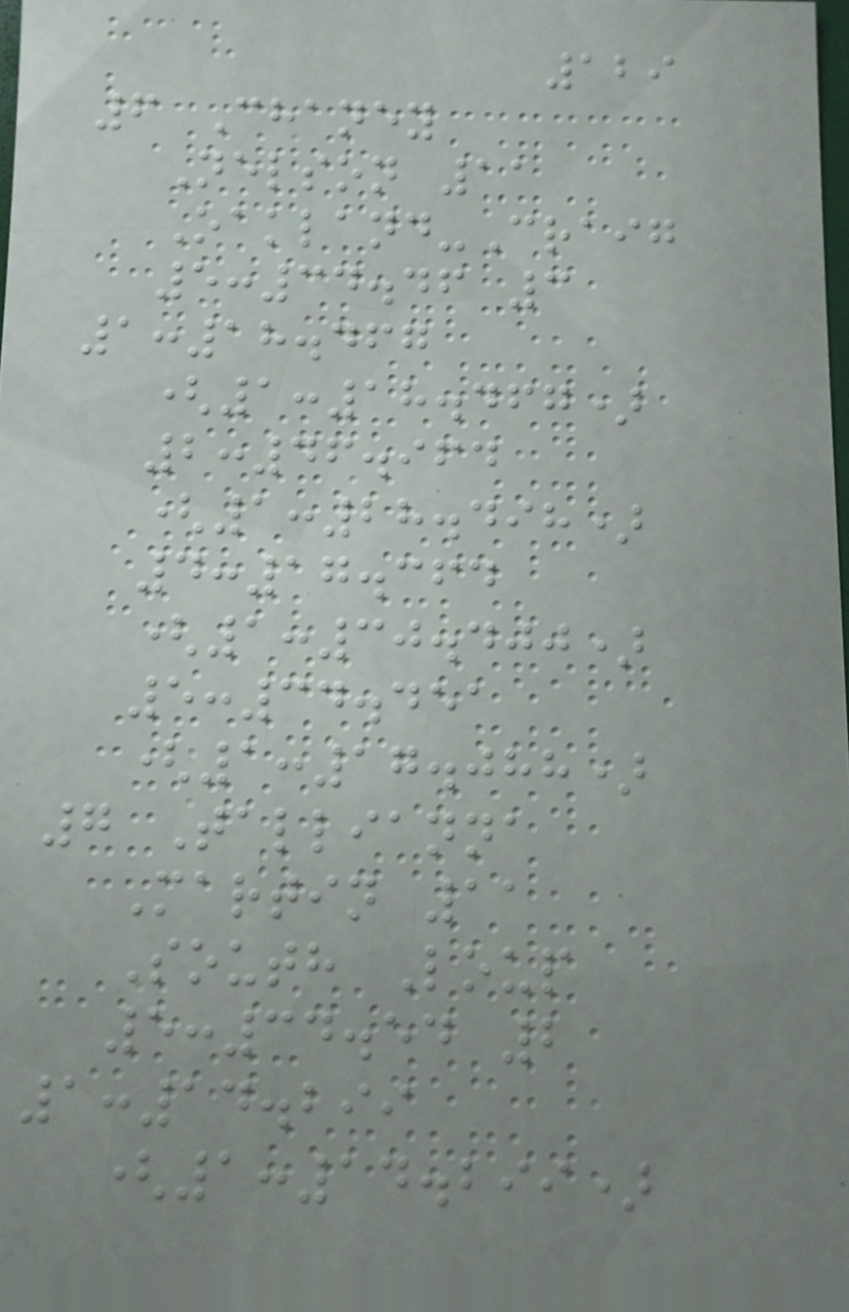129
6 Chaney
Nelson 11
Oakland-Craig
5:34.46 3
1:18.467
(1:18.467)
2:46.964
(1:28.498)
4:17.364
(1:30.400)
5:34.451
(1:17.088)
7 Tallianna
Martin 11
South Loup
5:34.54 2
1:14.299
(1:14.299)
